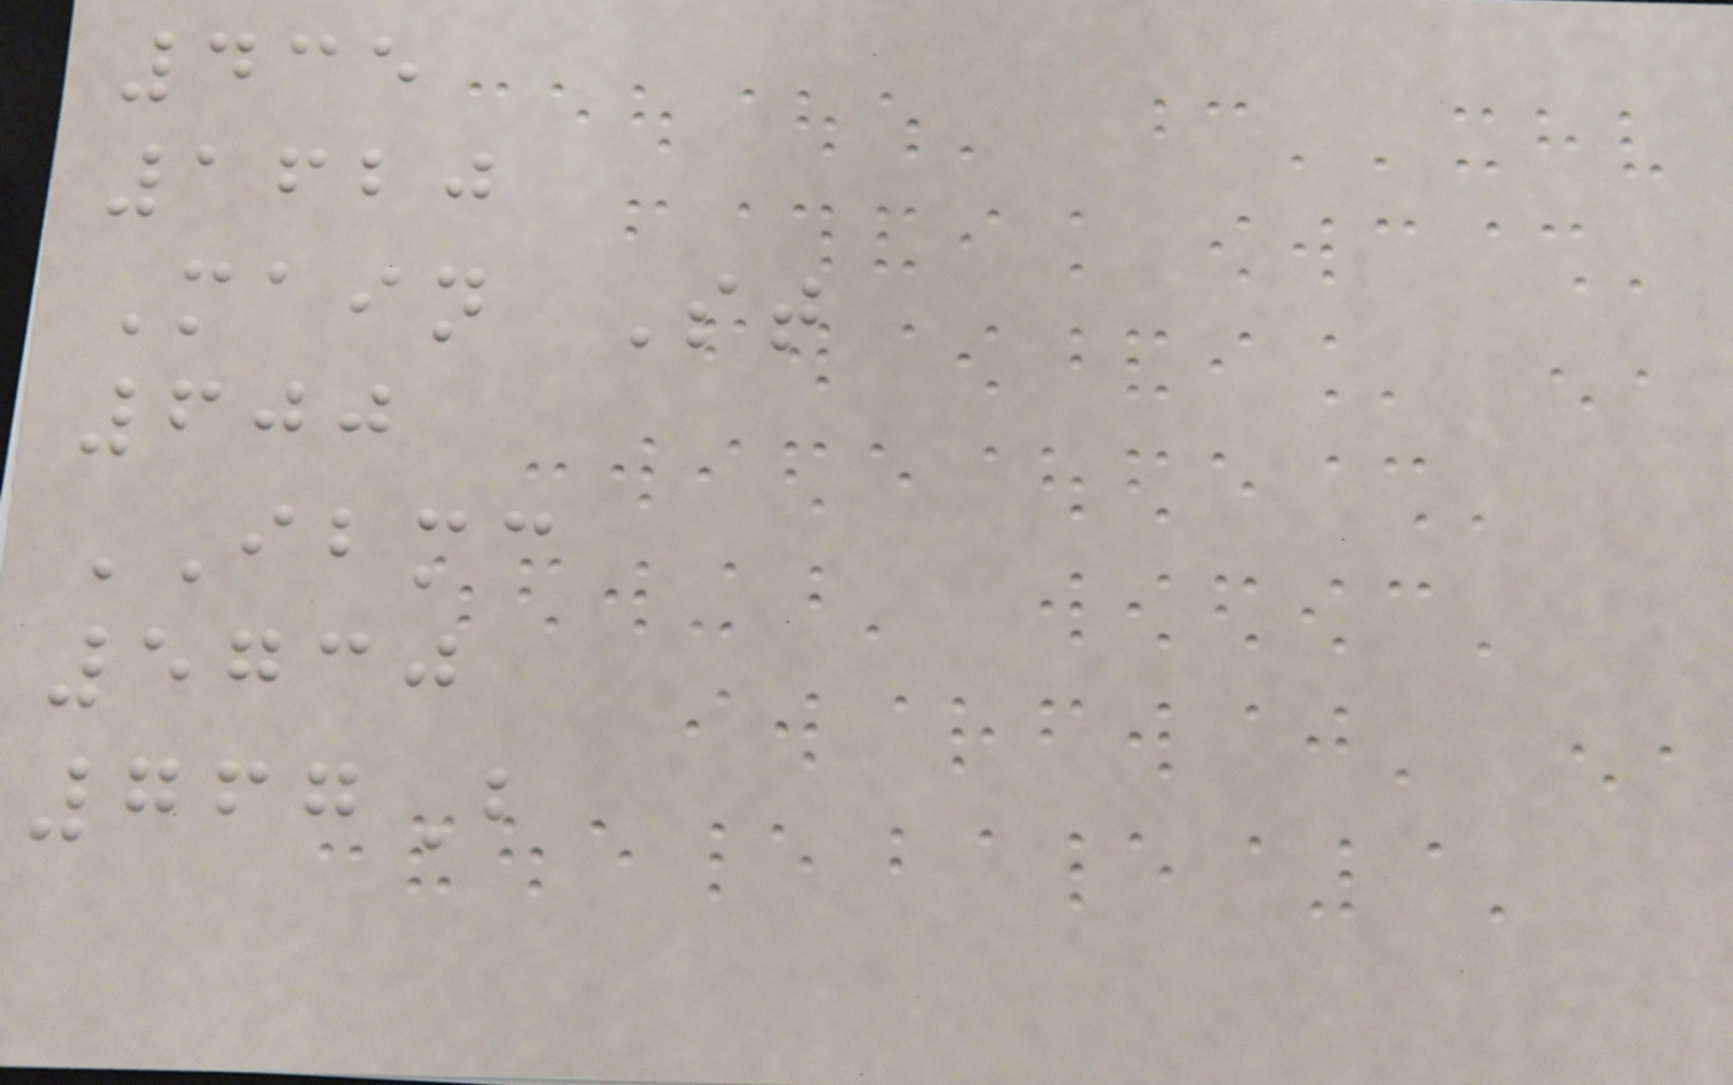435
1620
Main St
600
IBMC
5730
767B
